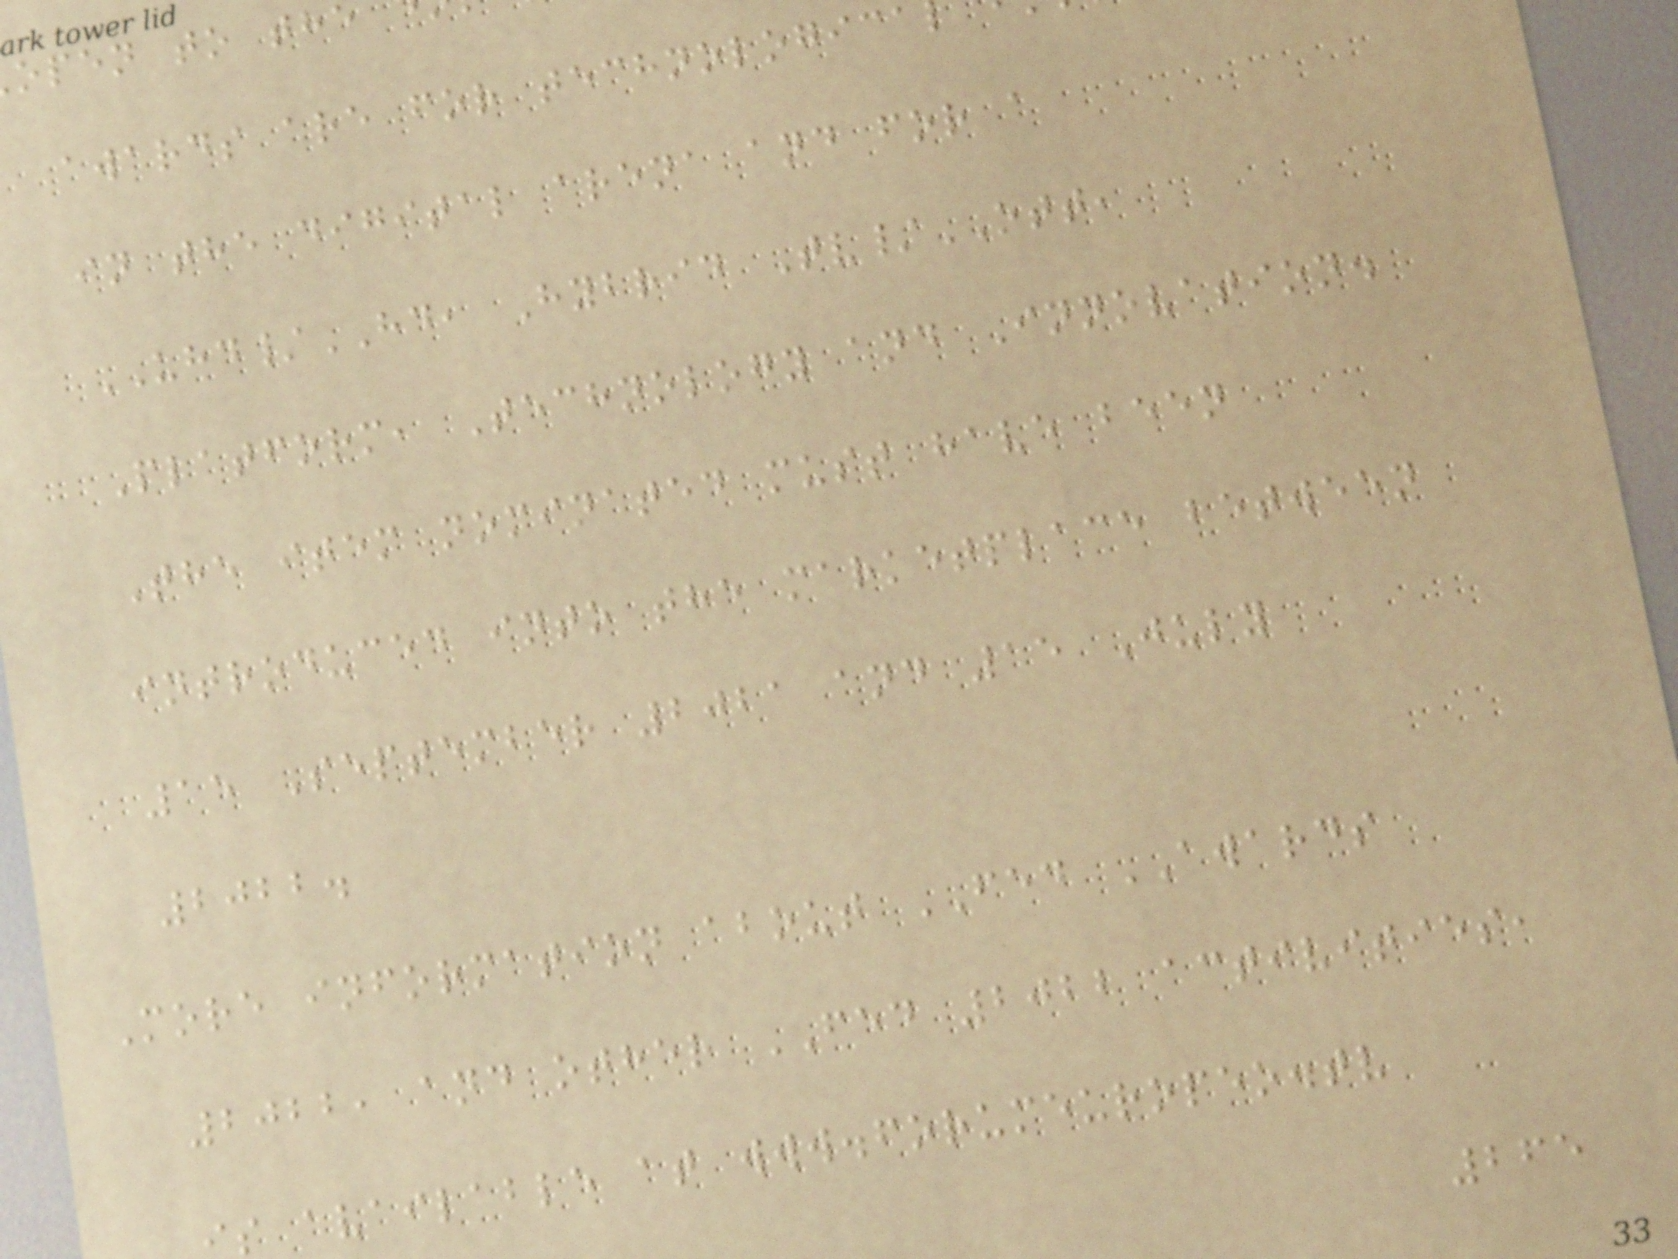open to the
awards are for technologica
in the digital arena and for a
UHD/HD, Hybrid Tv/OTT,
Platform, Technology and Innovation.
The item nominated must have been
introduced into the marketplace between
15 September 2021 and 15 July
2022.
More information about FED AWARDS
2022, and other FED 2022 activities,
s available at www.forumeuropeo.tv
265
